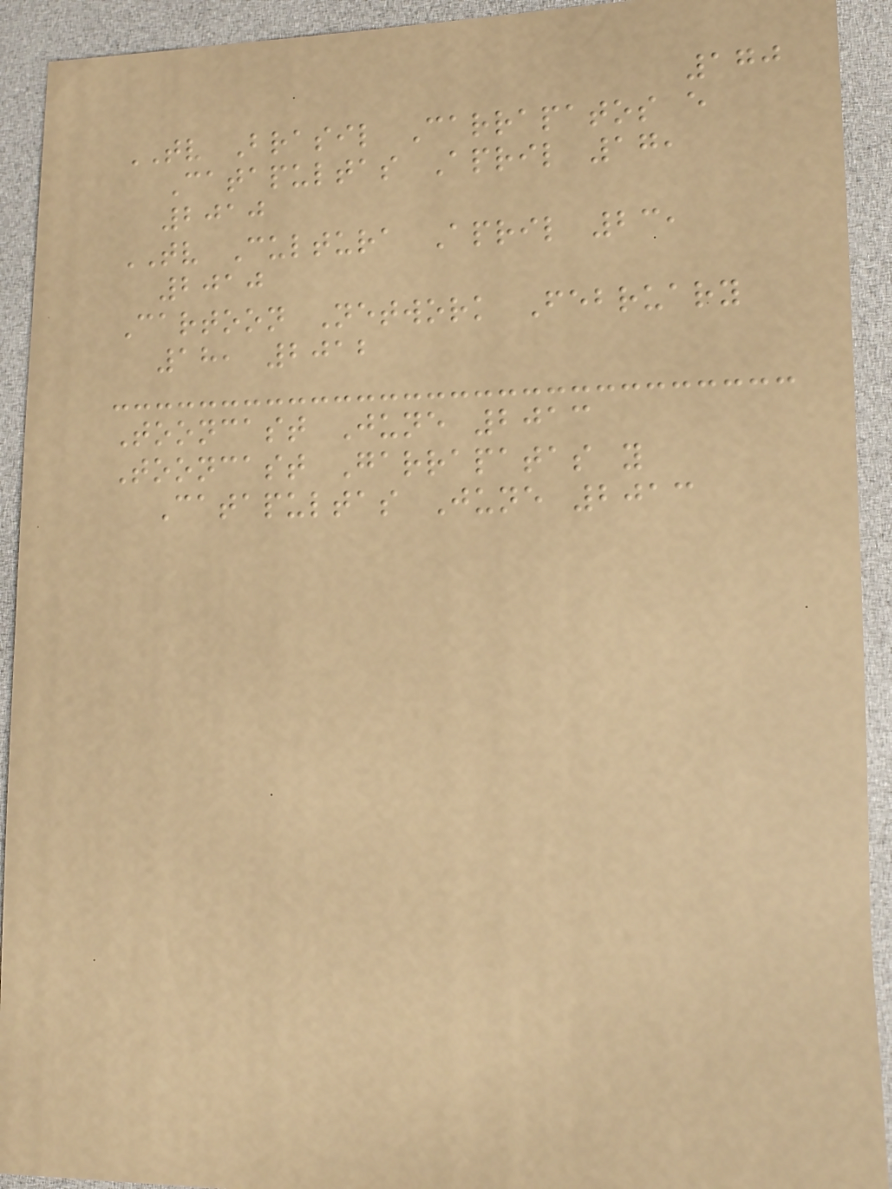170
TV Brasil Carrapatos e
Catapultas April 17,
2010
TV Cultura April 23,
2010
Cartoon Network February
18, 2012
Tooncast June 2013
Tooncast Garrapatas y
Catapultas June 2013
